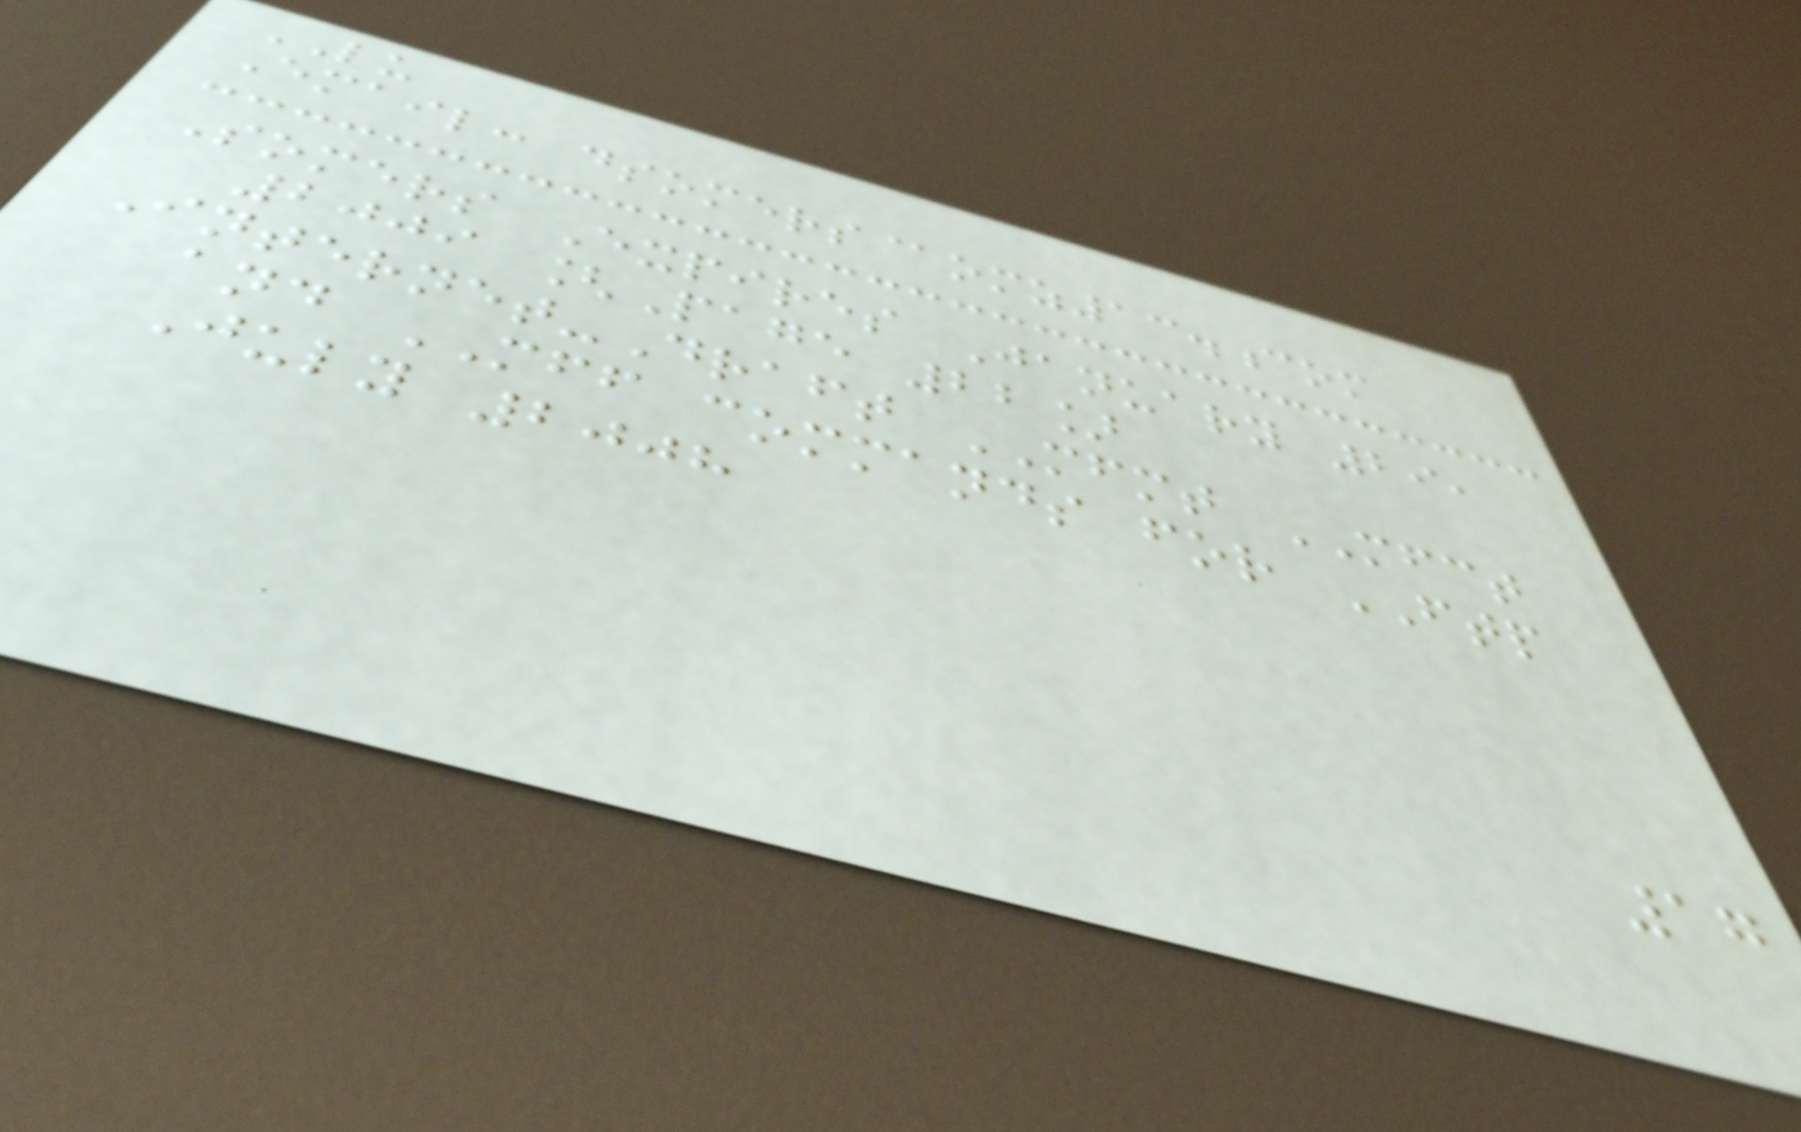LU
Email: dsomers@omz13.com
Somers Expires January 29,
2009 [Page 22]
Internet-Draft MFMT MFCT
and MFF commands for FTP
July 2008
17
